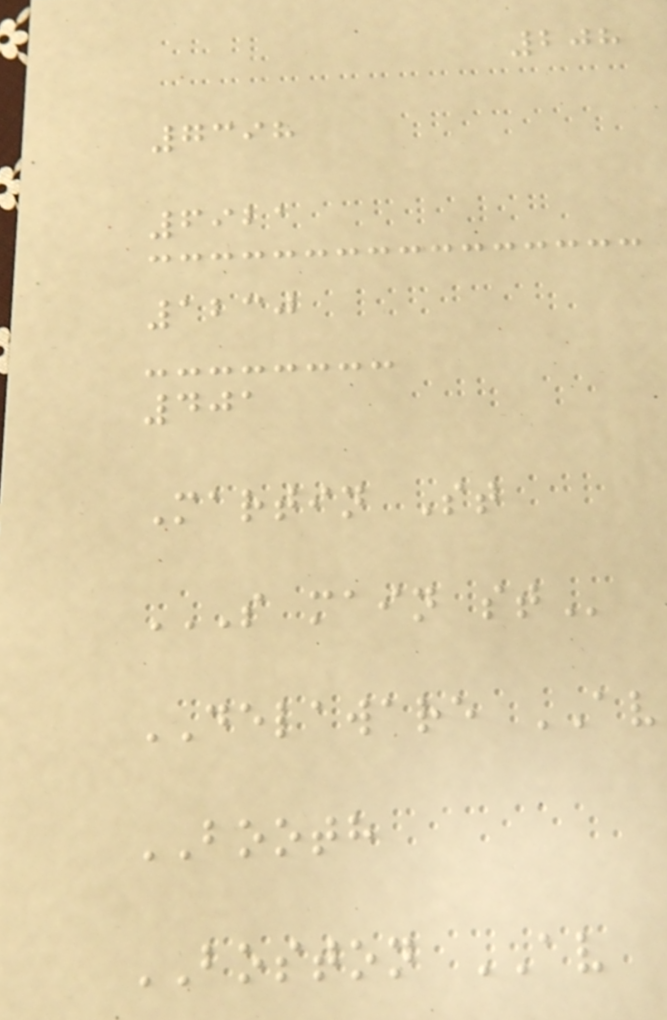208
7398
6921
1230
401
Martin St
S MAIN ST
DELAWARE AV
BOOTH
BOSTON AV
